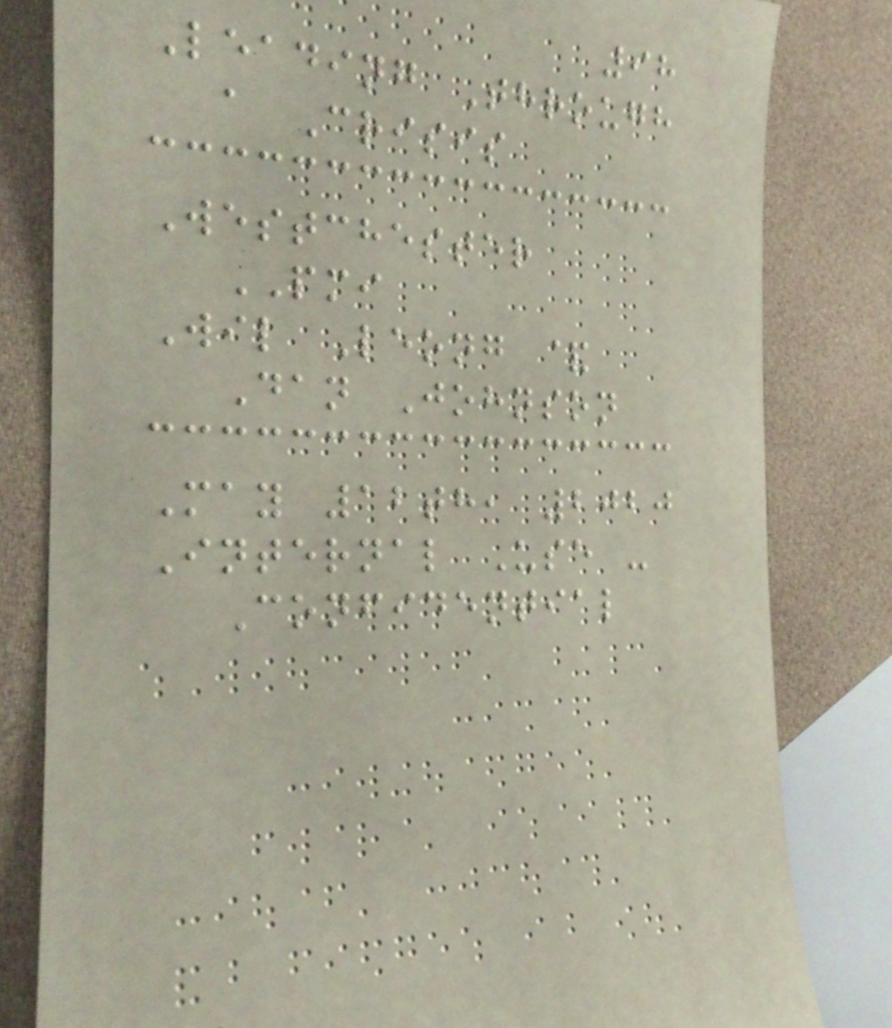98
Leading Through
a Crisis
Westchester
PMI
Wil Leong &
Dan Johnson
May 12th, 2020
Internal Use -
Confidential
